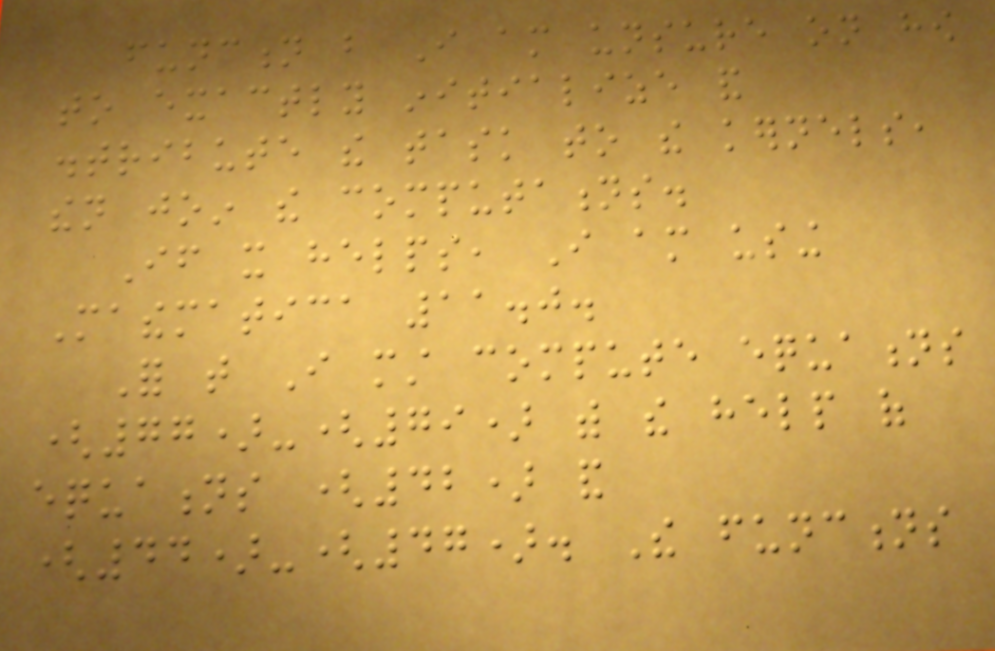function but I am unsure on how
to exactly initialize and
distribute the task to the kernels,
then join the computations.
If it helps, I am using
Mathematica 11.0.
For that I must compute equations
(77)-(79) with the help of
equations (42) and
(44)-(47). The functions
